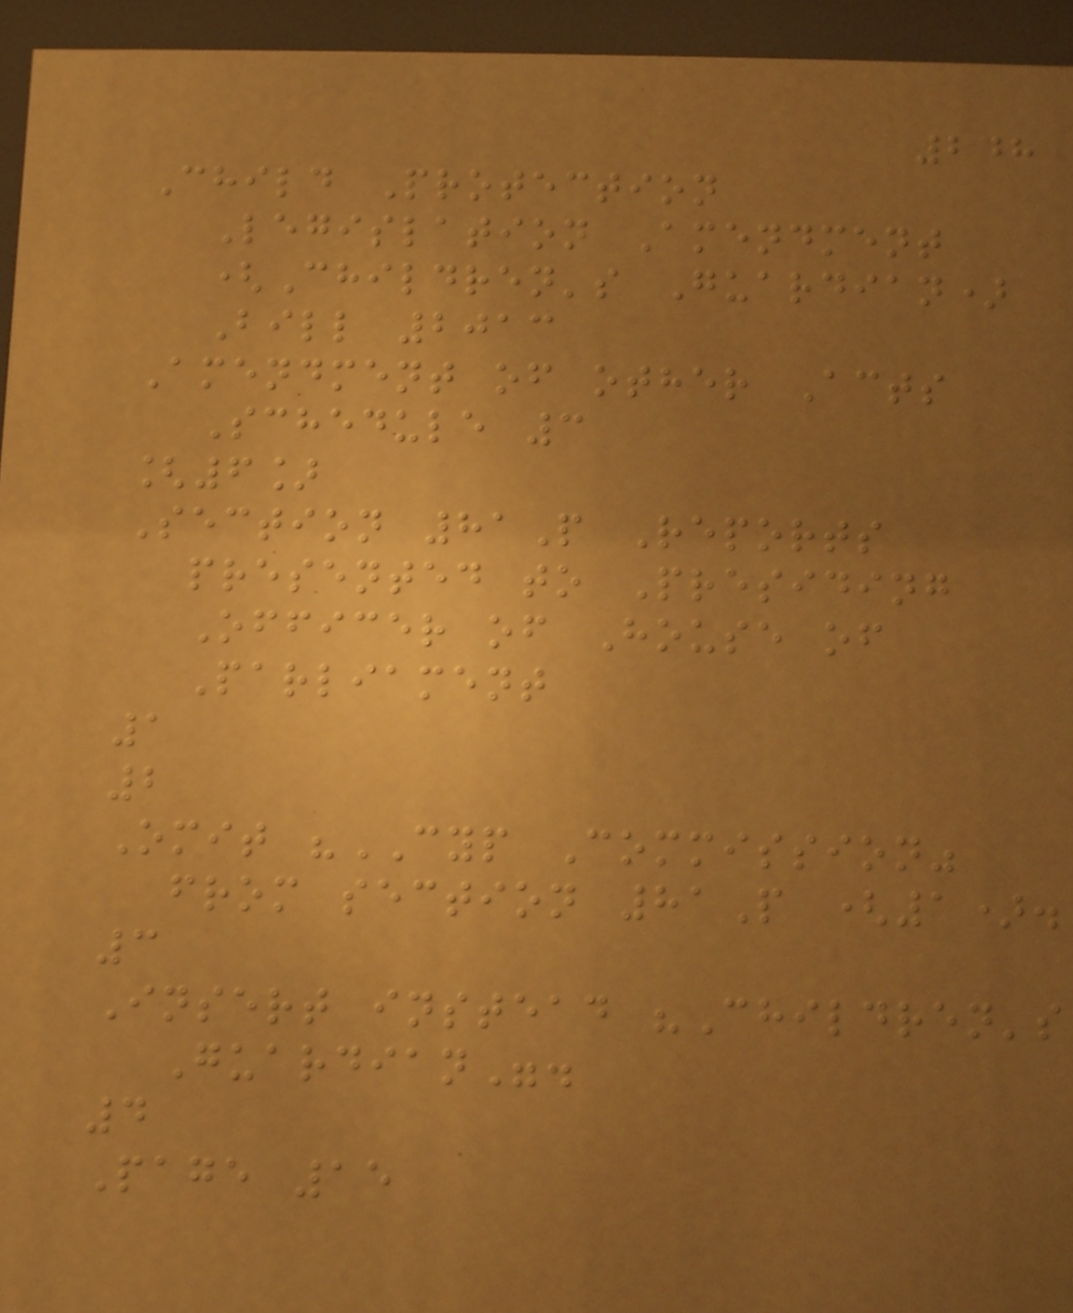248
Child Protection
Legislation Amendment
(Children's Guardian)
Bill 2013
Amendment of other Acts
Schedule 3
[6]
Section 81P Reports
presented to Presiding
Officer of House of
Parliament
1
2
Omit "CYP Commission"
from section 81P (1).
3
Insert instead "Children's
Guardian".
4
Page 15
